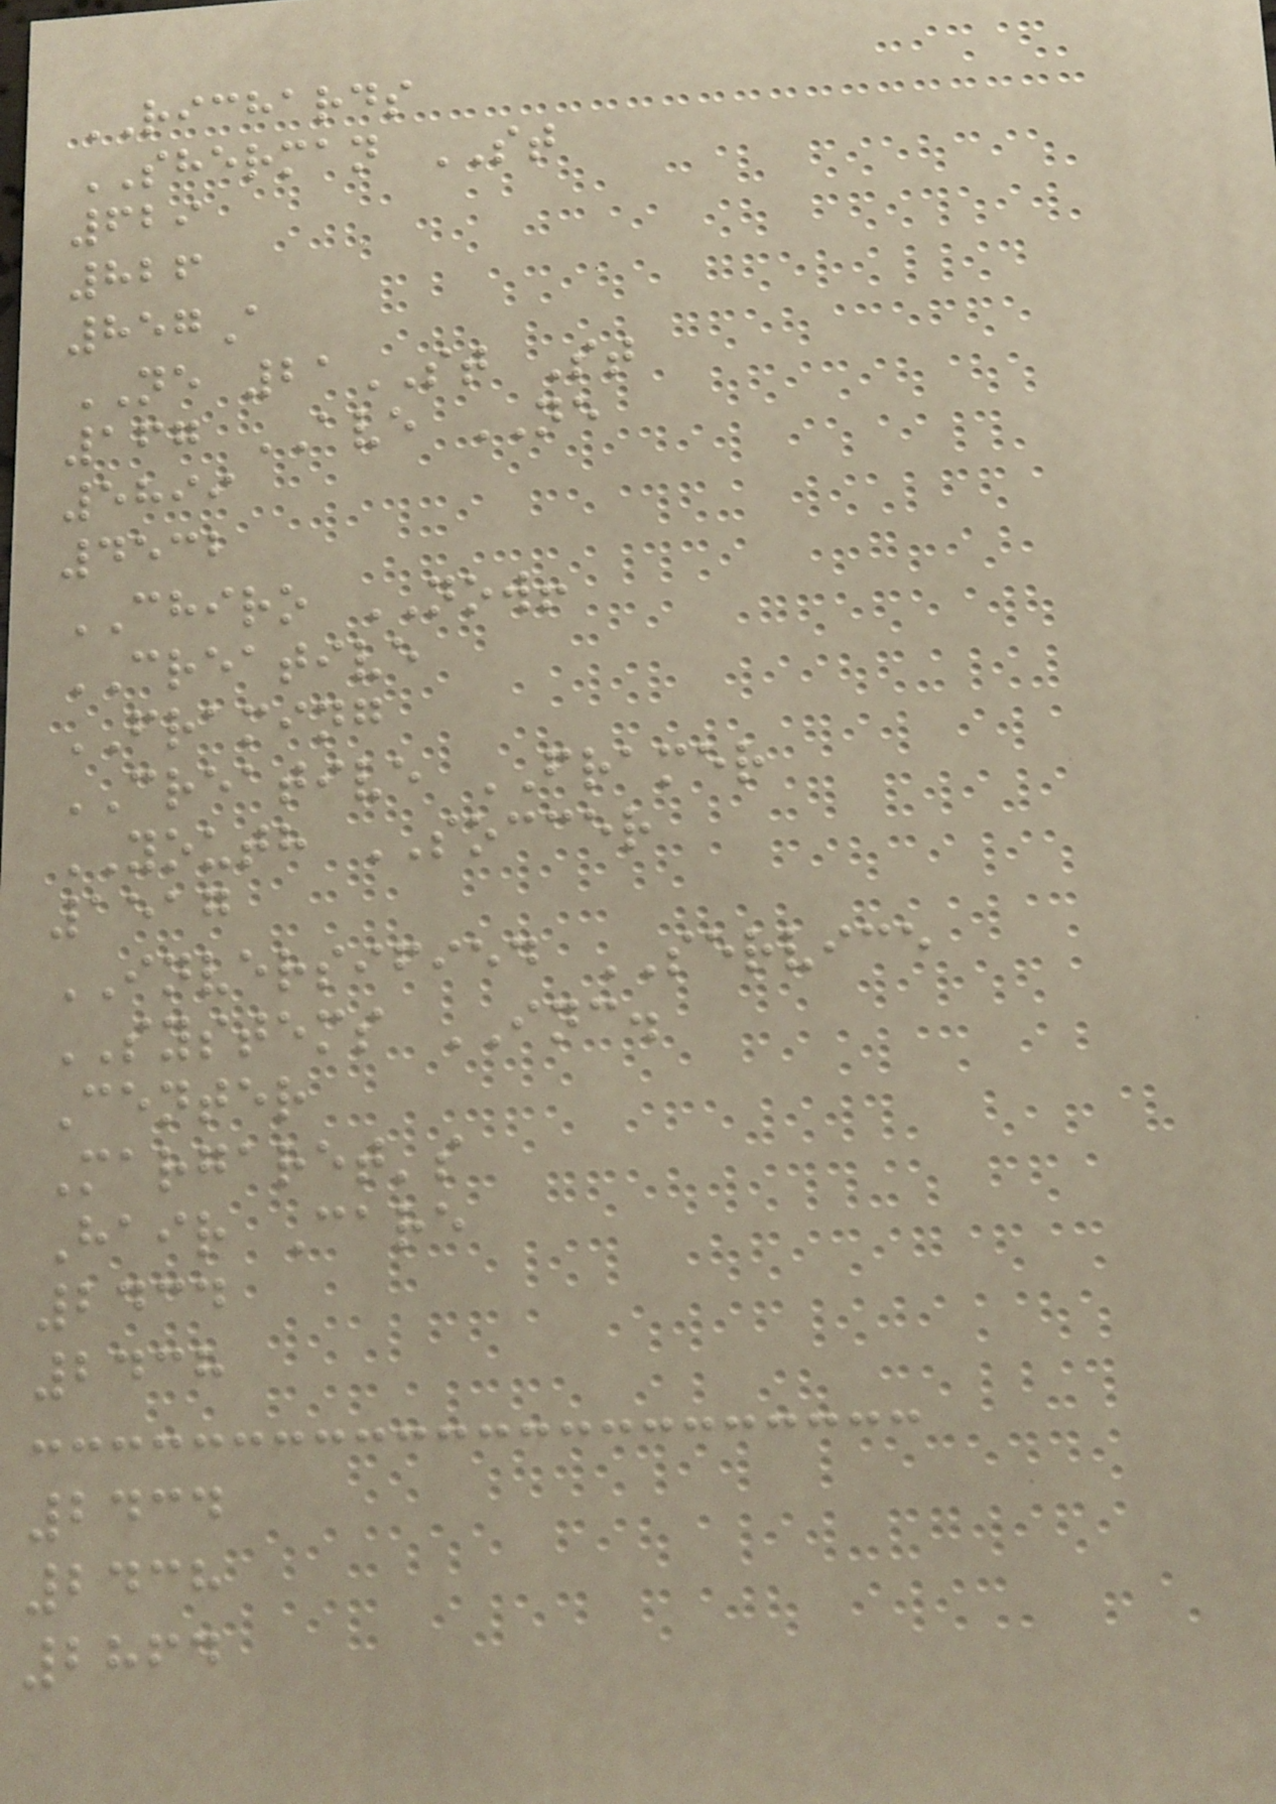RICHARDS
SHERMAN ST
629
826
857A
NE 21ST St
167 AVE NE
5899
4532
CHIRO NOW!
CREATIVE
FRAMING
CREATIVE FRAMER
YOUTH SOCCER
1517
INVERSIFIED SERVICE
SYSTEMS INC.
Center
Margaret's
Hair Care
2434
2438
2434
2438
2864
